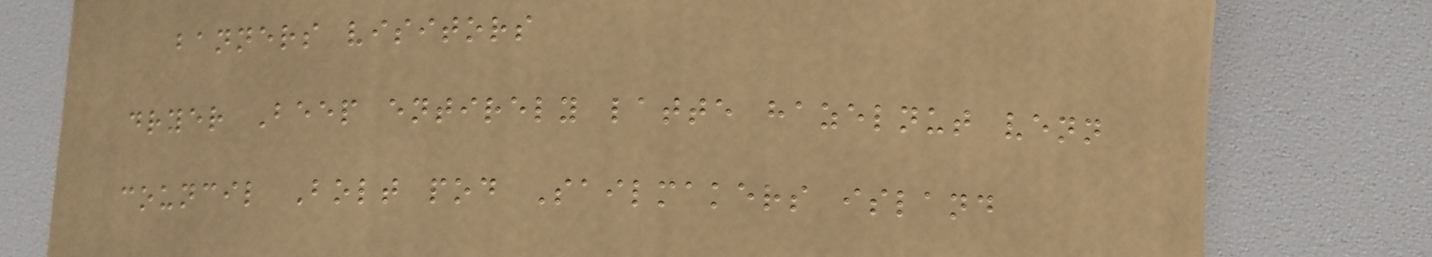banners visitors
dryer Beep entirely latte hazelnut venn
council Bolt pod Sailmakers island
